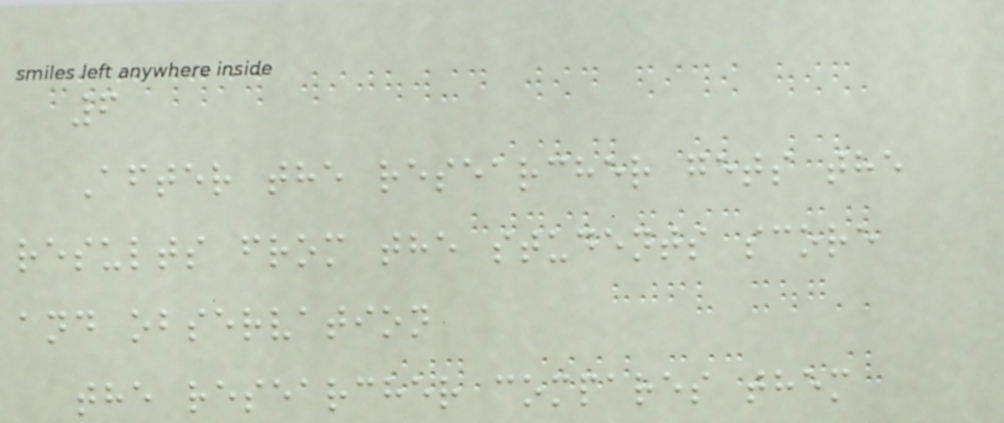6
After the researcher gets the
results from the students score
and observation
the researcher compares them
